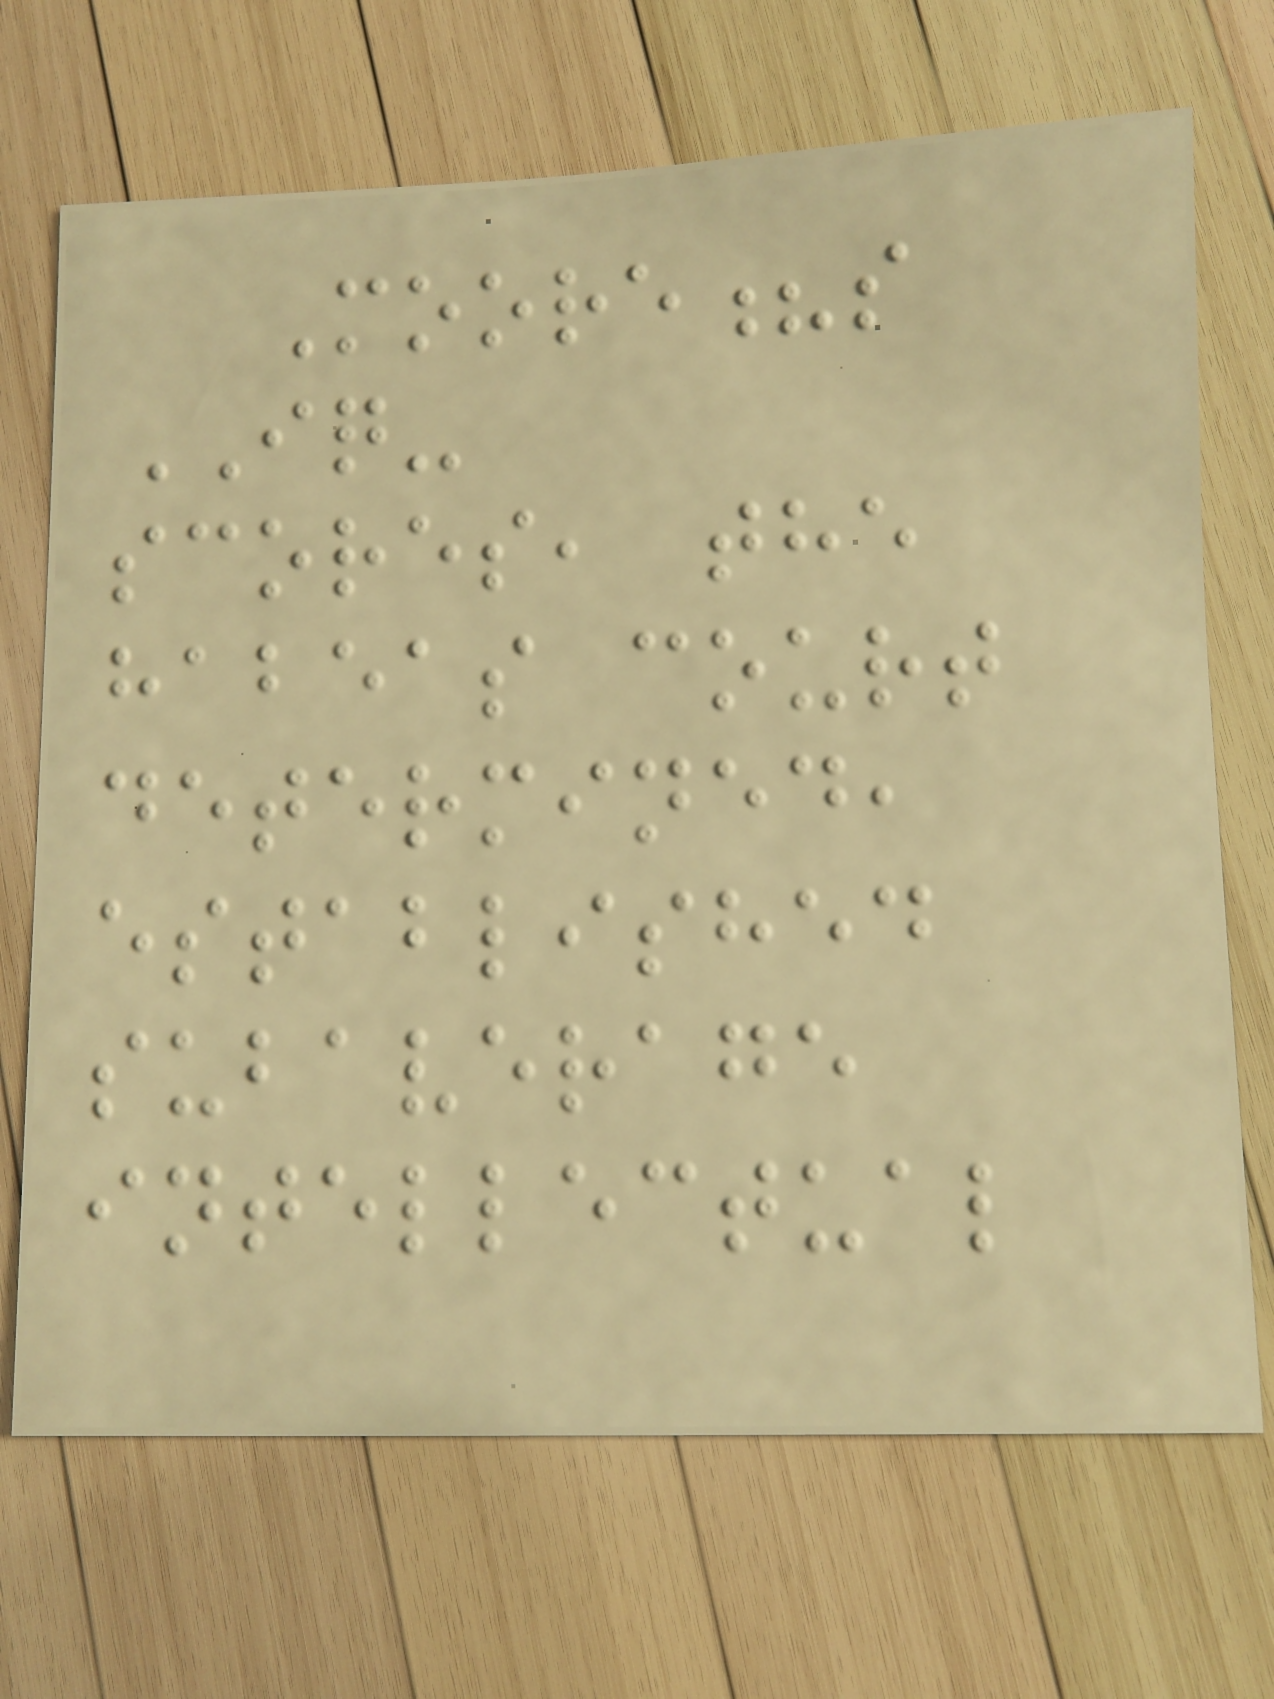Moore?s
IQ-
scores, the
habeas court
determined,
established
subaverage
intellectual
